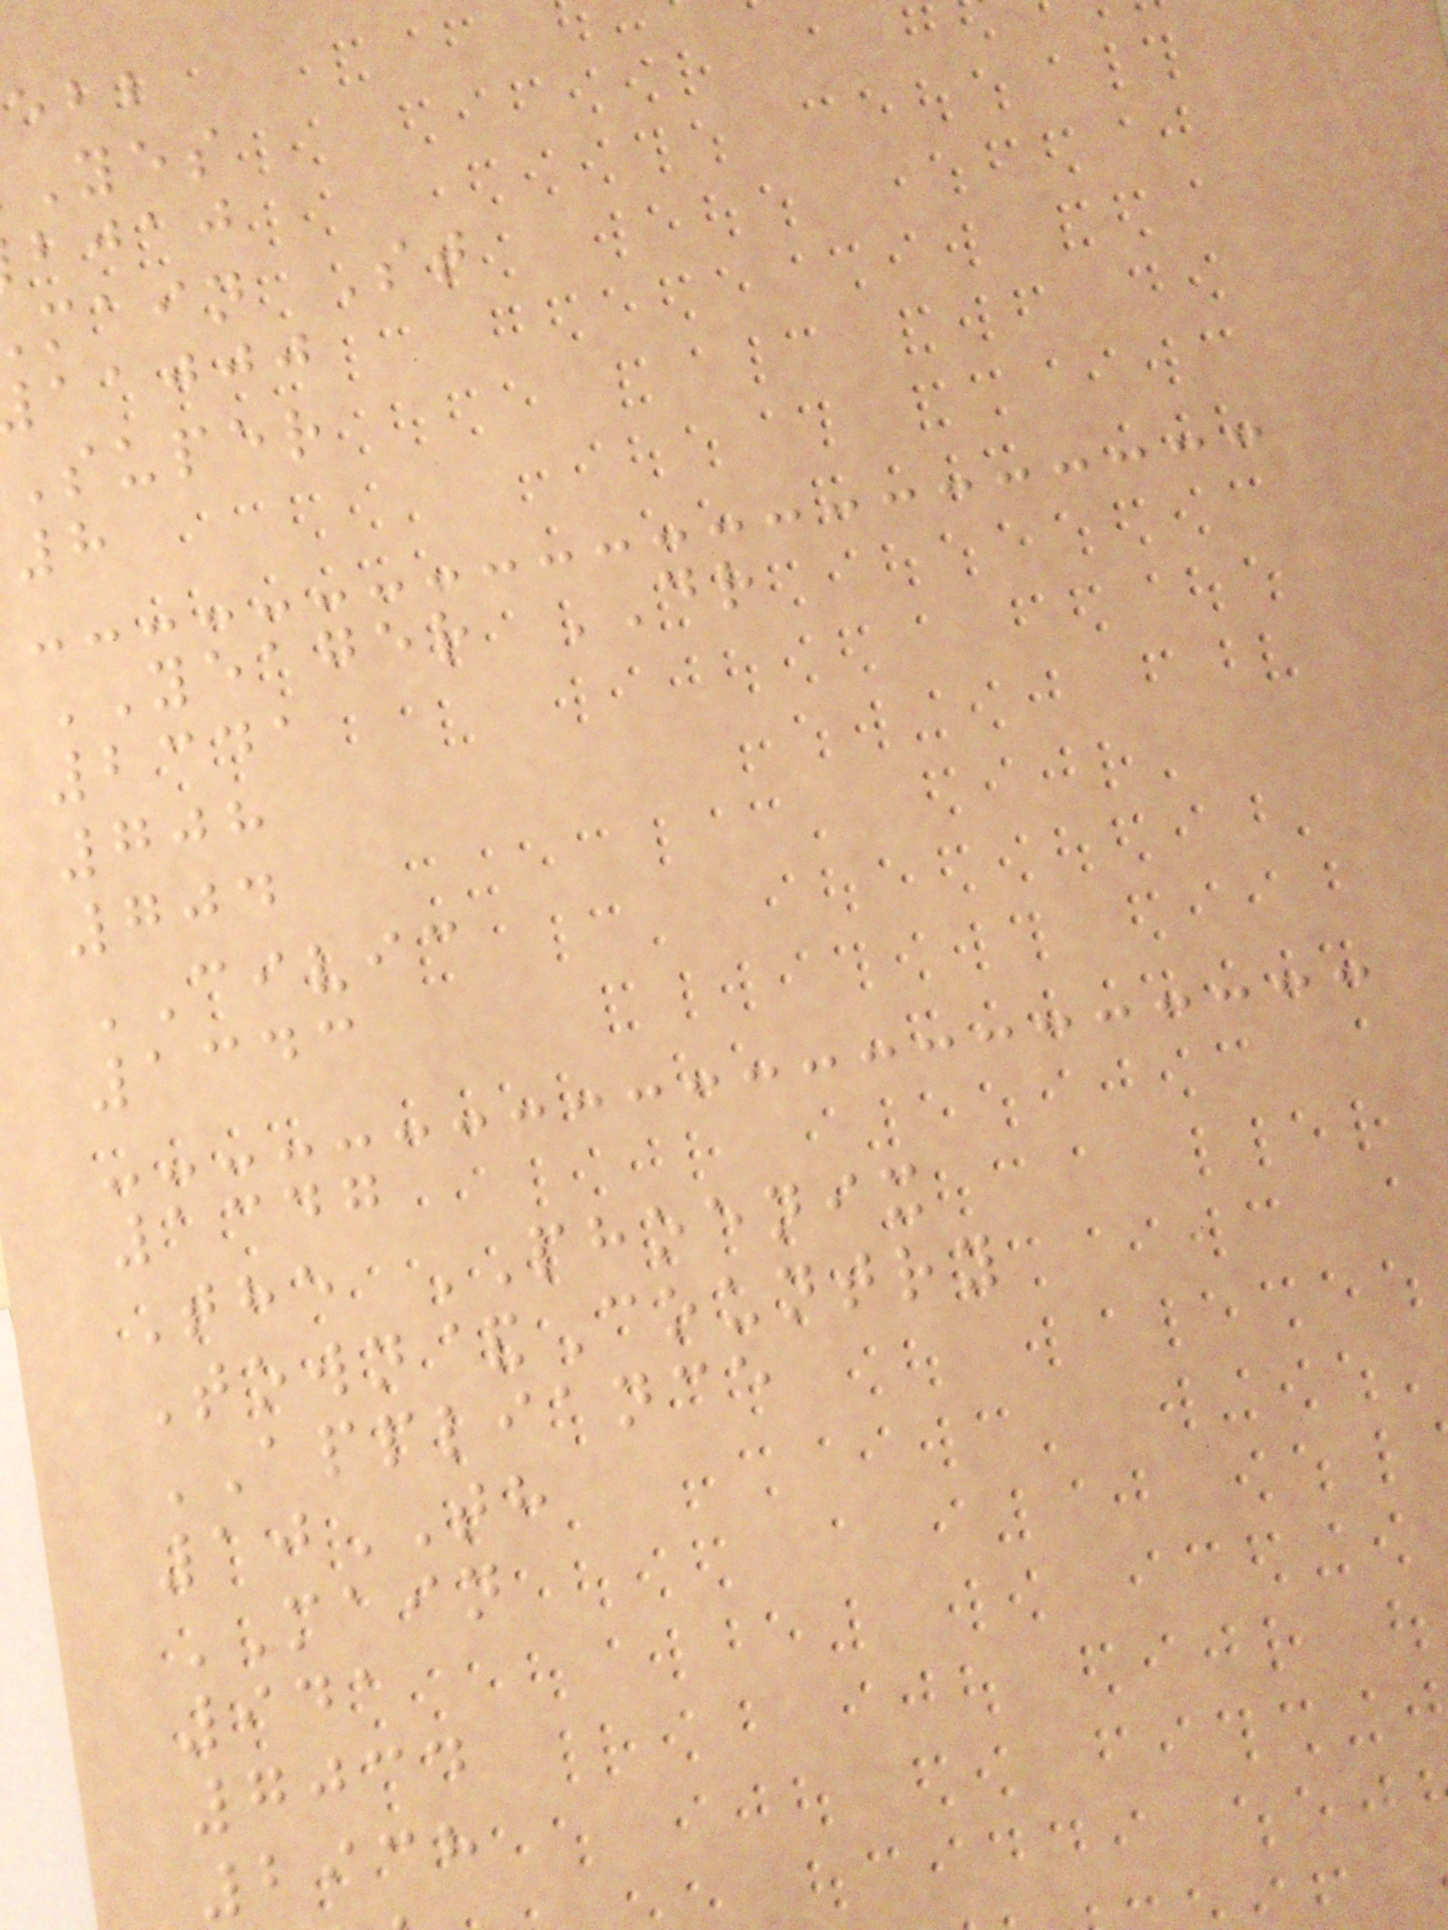bjaj
main St
aajjj
Super
8
YEAGER DR
2341
708
704
CIVIC
1343
1347
The PHOENIX
Town&Country
APPLIANCE
10TH
MAIN
941
7034
2938
